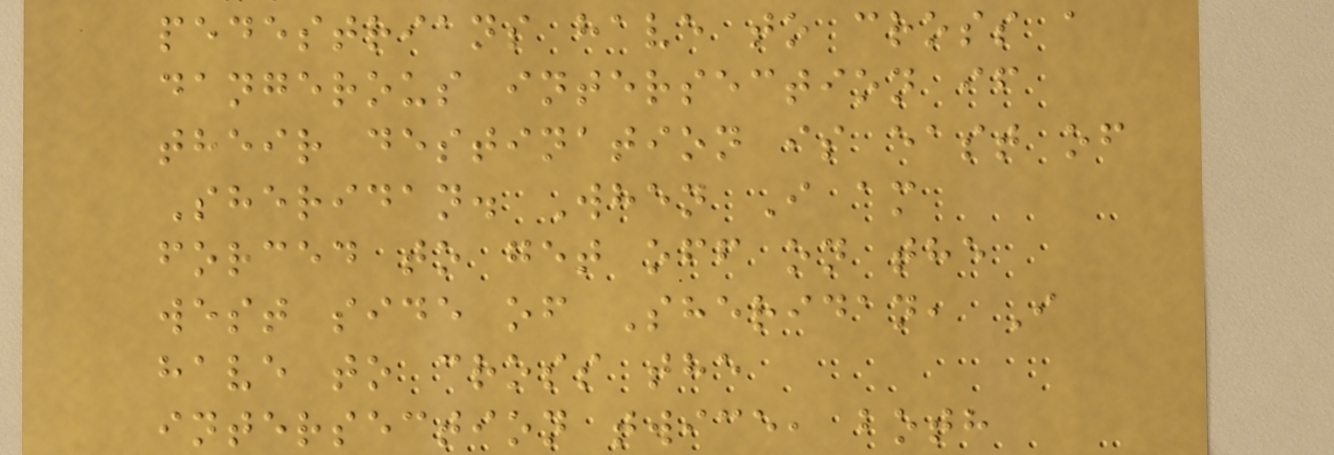pedestrians have to cross a
dangerous intersection if
their destination is east of
Sheridan. When I am
forced to get off on the
west side of Sheridan, I
have to cross the
intersection twice, both
